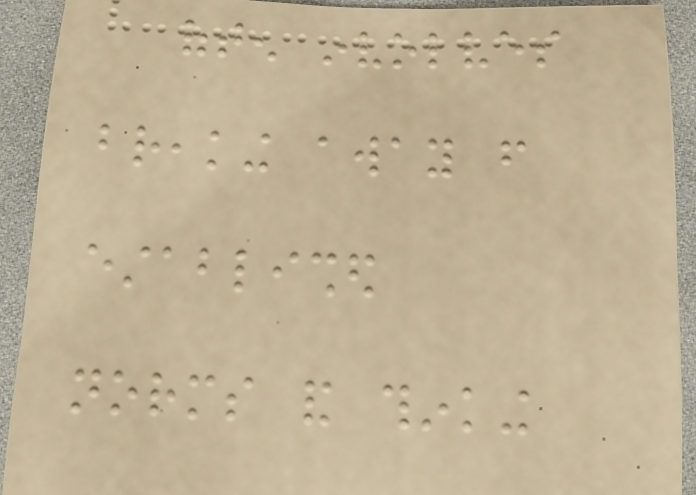often involves
breaking away from
established
norms and thinking
